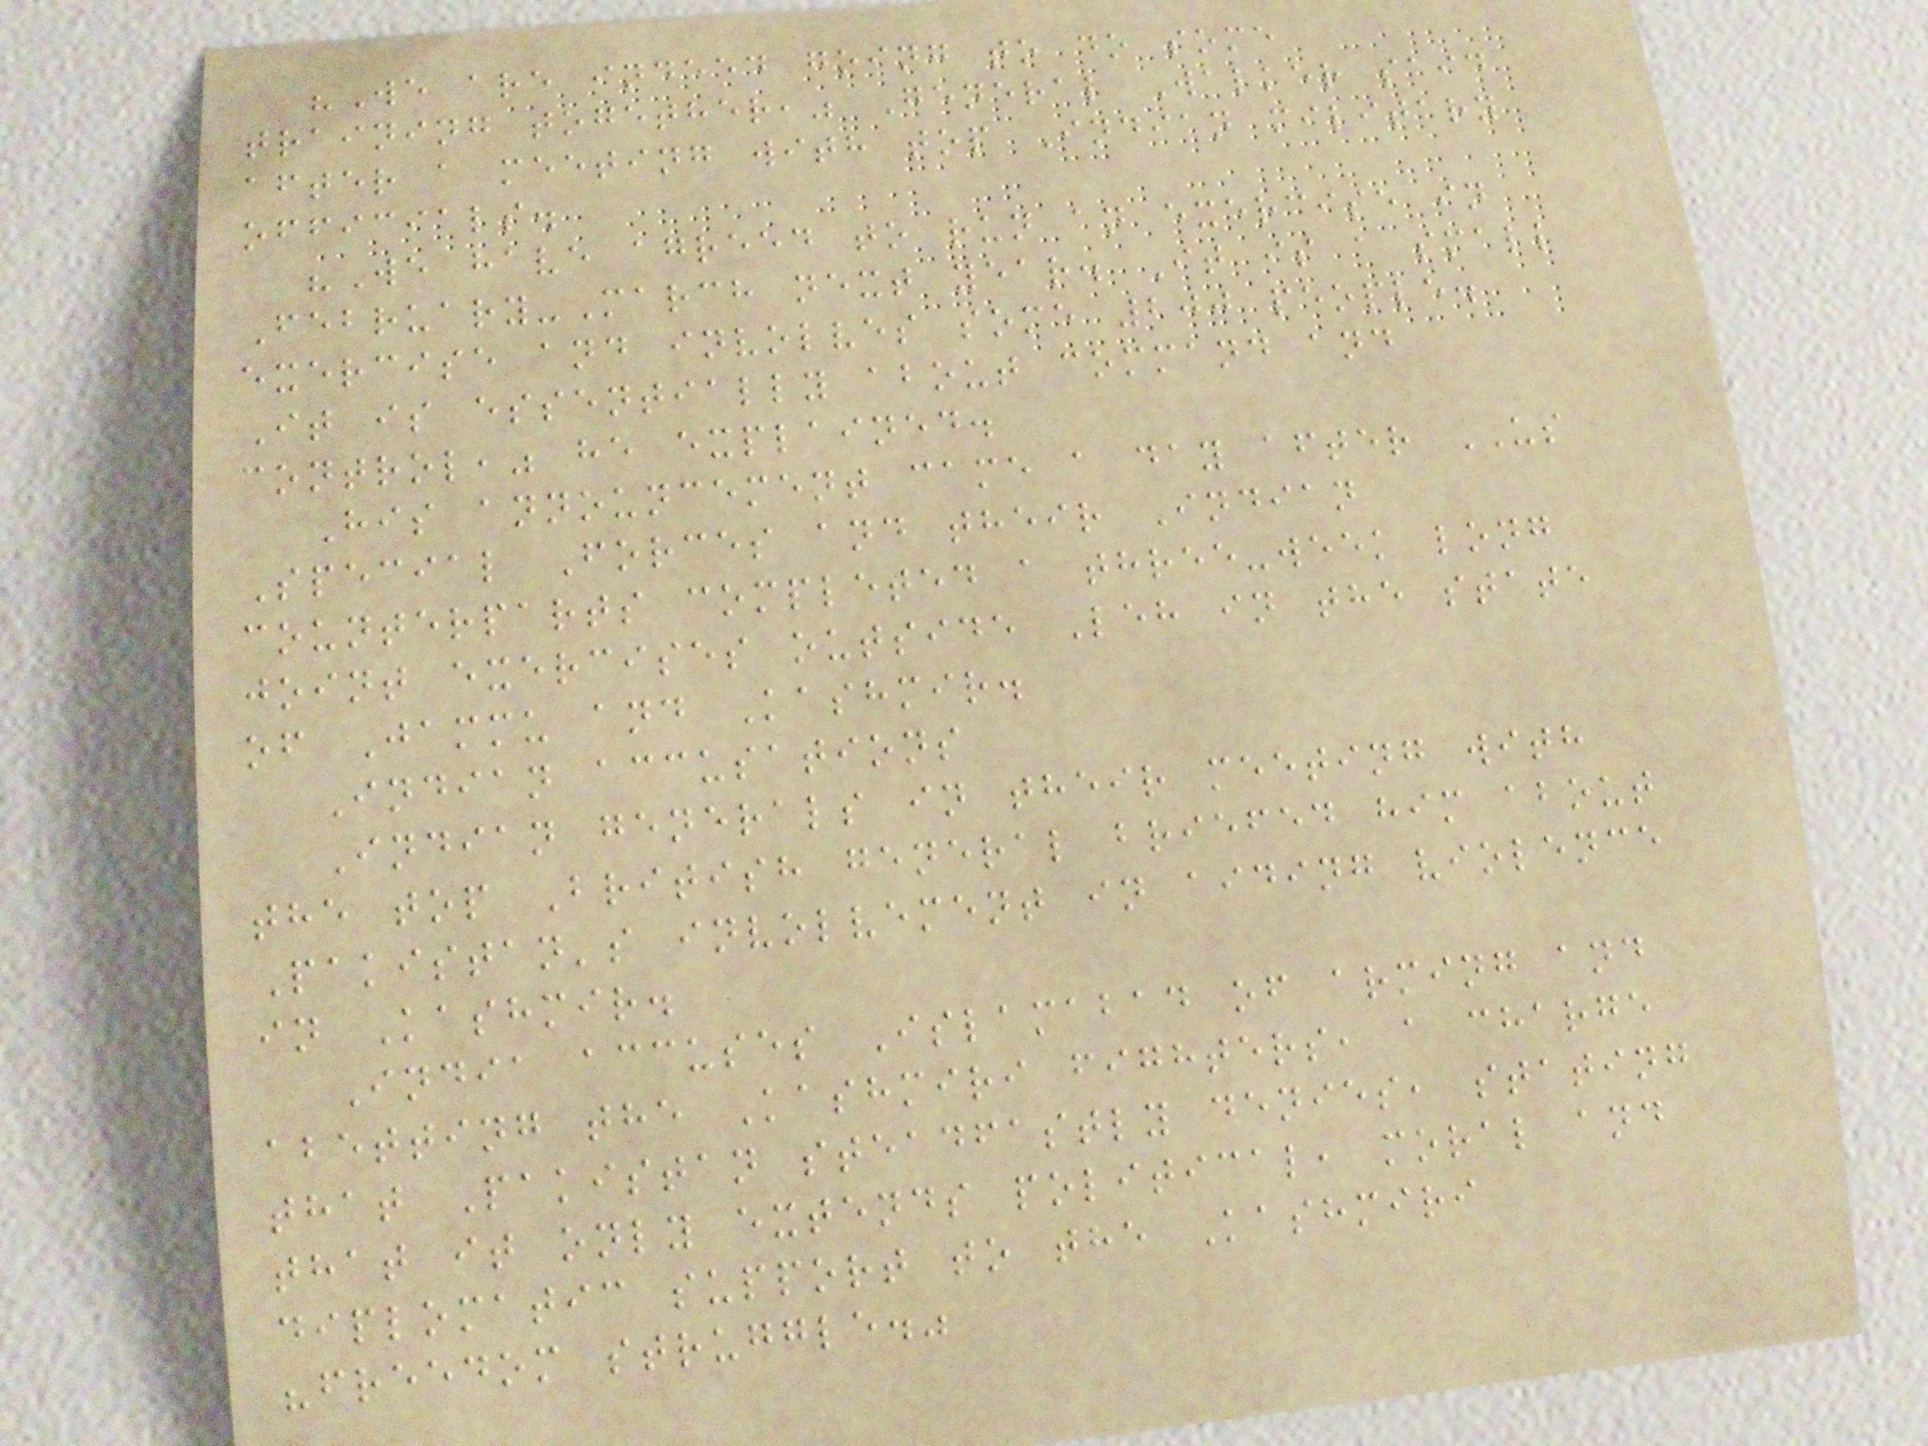"We are indeed going to do some
training together," General Walker said
after a meeting with top Indian military
officials.
"We have agreed to run an exercise in
February-March next year. It is a small
exercise and involves some 200 people.
It is essentially about command and
control," he explained.
His announcement came a day after US
Special Forces and their Indian
counterparts completed a three-week long
joint exercises outside Leh in the state
of Jammu and Kashmir.
Indian accusations
Indian generals in their meeting with
the top British general briefed him about
Pakistan's involvement in aiding violence
in Kashmir.
India accuses Islamabad of arming and
abetting the Kashmiri fighters, a charge
that Pakistan steadfastly denies, stating
that it only extends political, moral and
diplomatic support to the Kashmiri
"freedom struggle."
